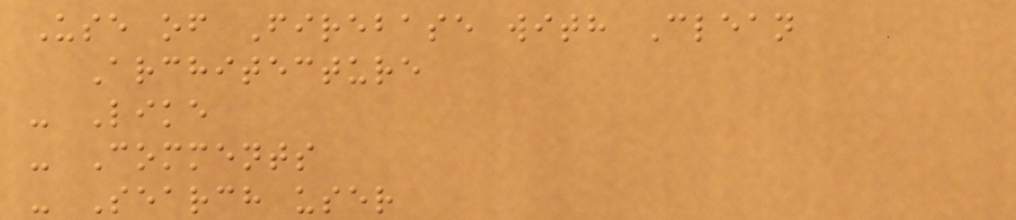Use of Firebase with Clean
Architecture
- Like
- Comments
- Search user
